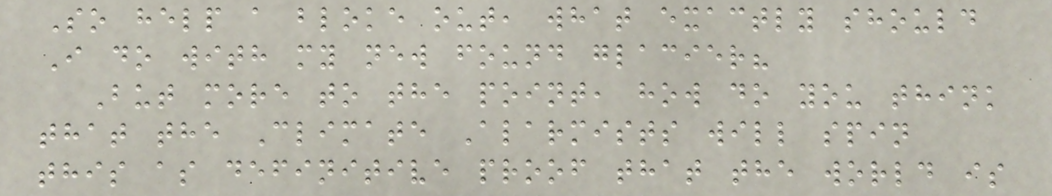So help a bloke out, what exactly should
I do with my new found glacier?
But more to the point, how do you think
that the Climate Alarmists will spin
this as definitive proof that the world is
